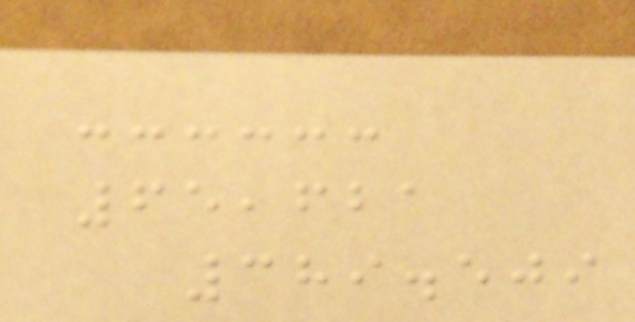65,621
389.509
